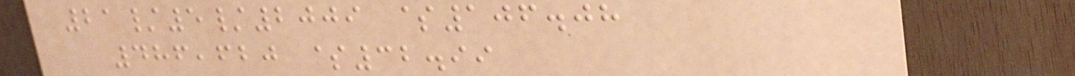21/5/2009 $106.08
486,620 $32.99
